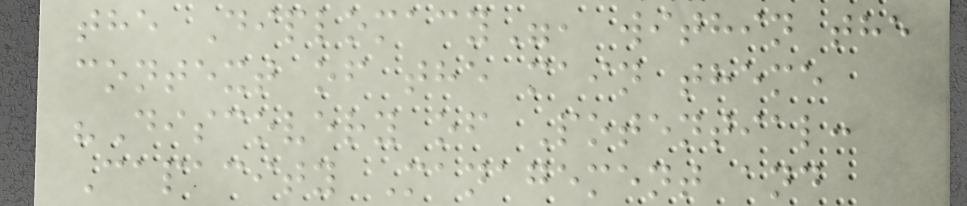the Diplomacy", within the
context of the main theme
"Discovery of Potential:
Capacity Management and
